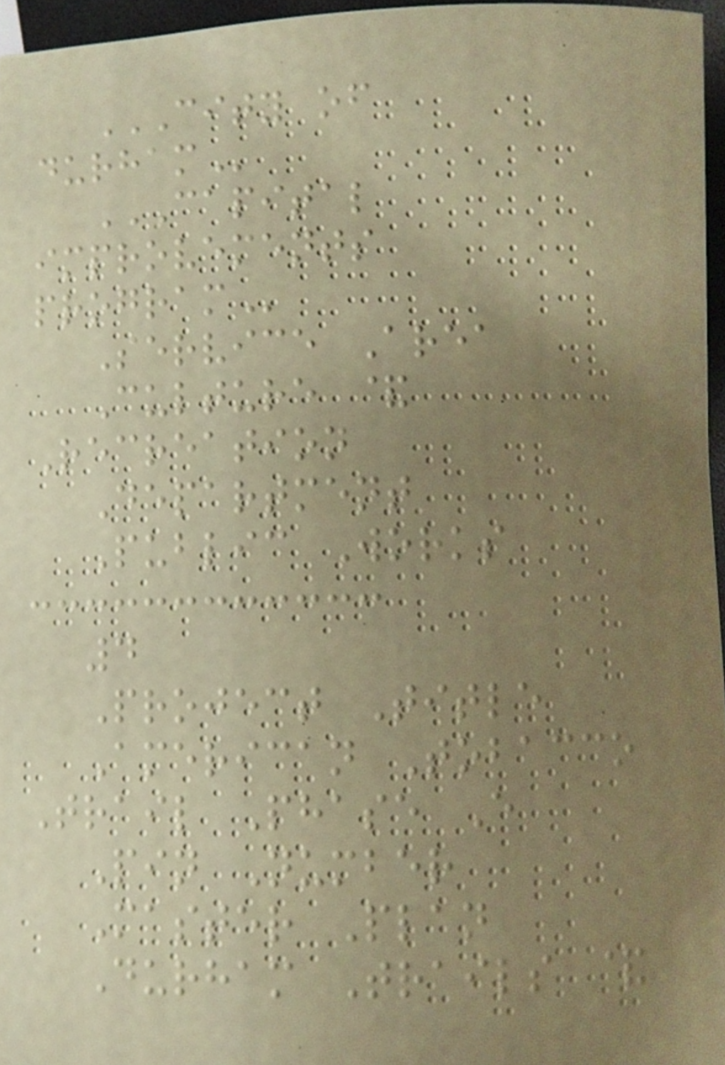CITY OF
DURHAM
CAPITAL
IMPROVEMENTS
PROGRAM
Service Area
Culture &
Recreation
Department
Public Works
4
Project Title
American Tobacco
Trail Phase E
Pin Number
Master Plan
Durham Trails &
